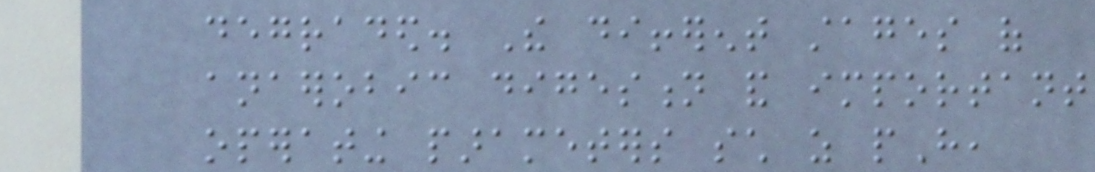degraded. The different stages of
anaerobic digestion and important
operating parameters such as pH,
